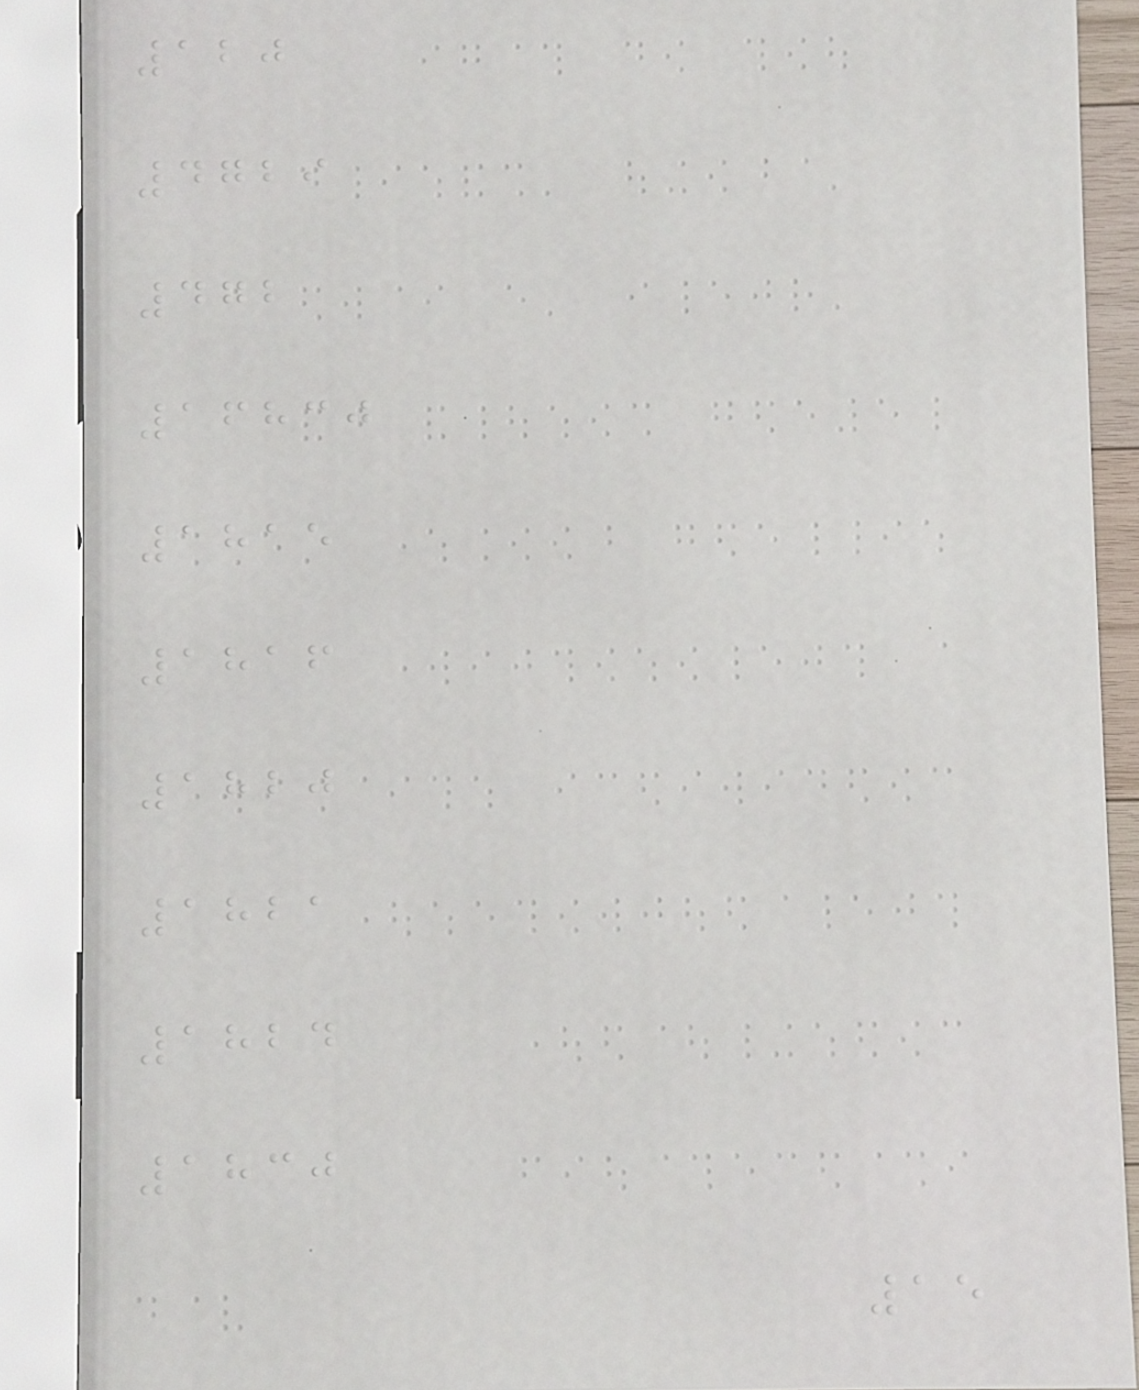120
4729
472
16830
1815
1816
1820
1821
1824
1830
15
